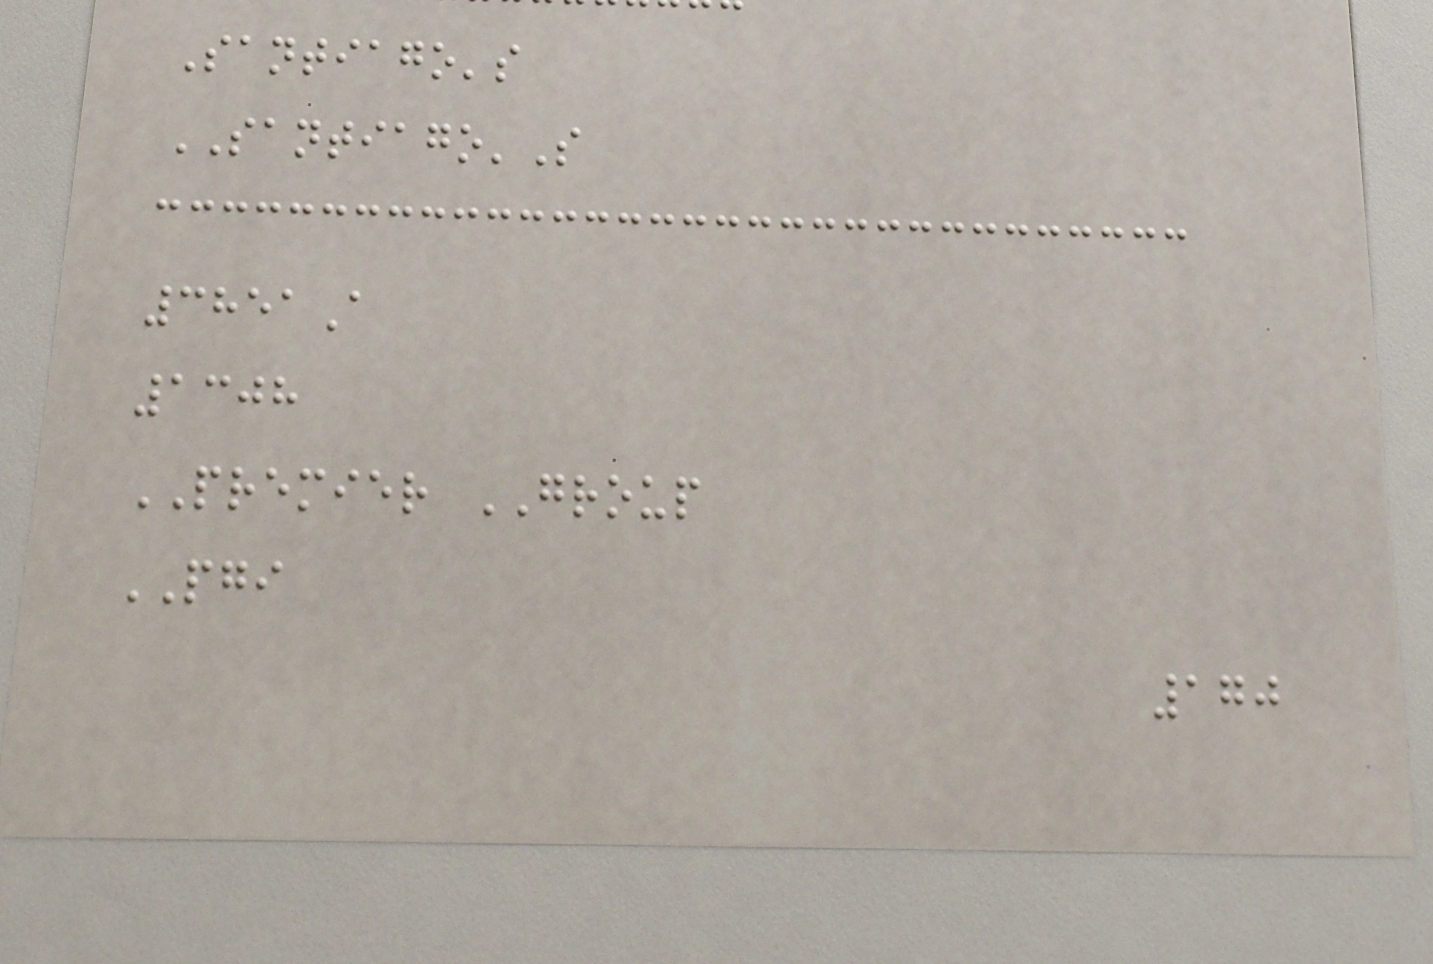Santiago's
SANTIAGO'S
3851A
1308
PREMIER GROUP
PGI
170
